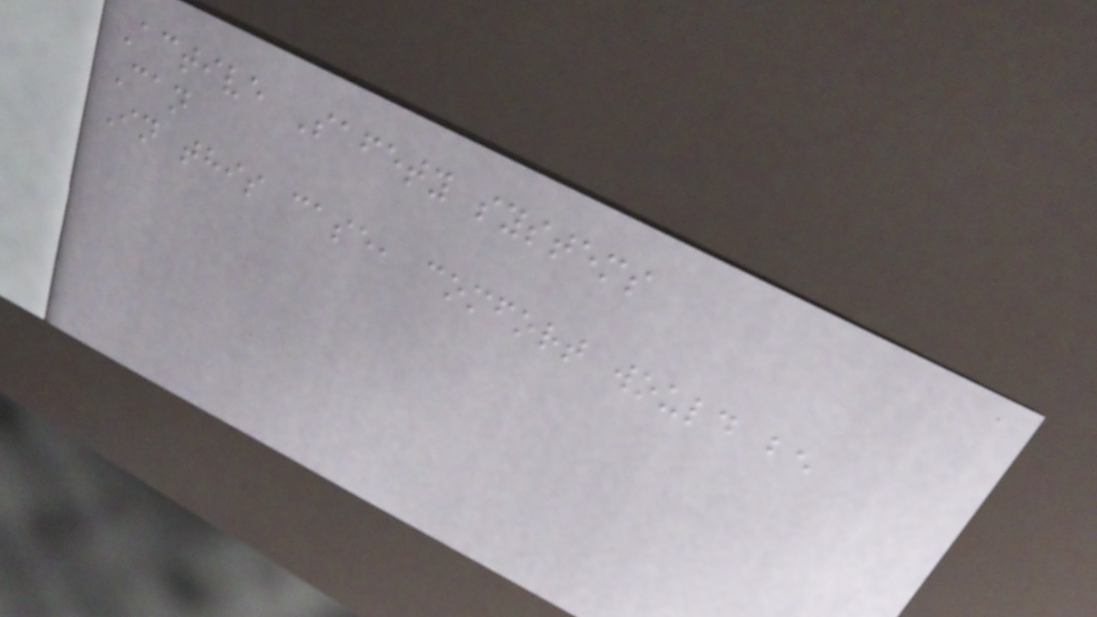Active Safety systems
Can
In this case, comfort would be
